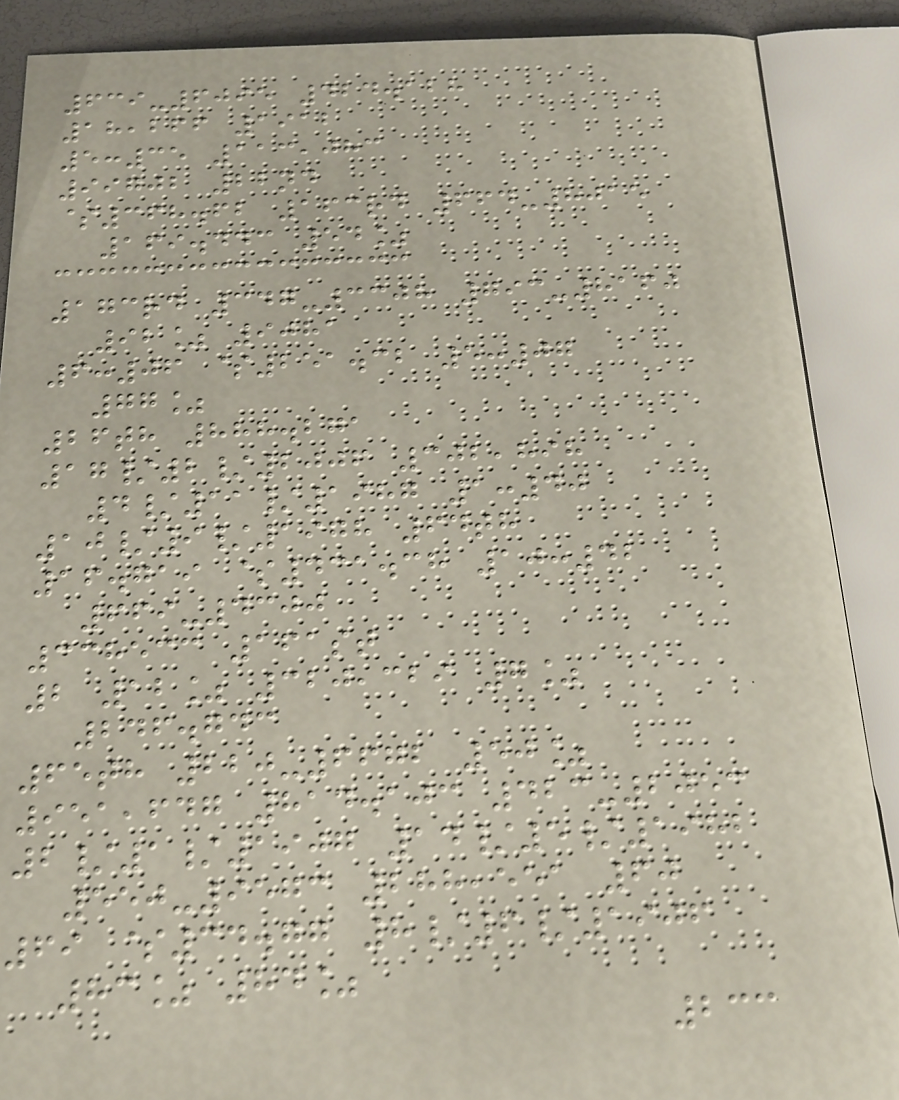639-6095 424.128
18,266 1912
5:35 113,083
99702 22nd
$368.62 163rd 664-8015
169.443 54%
173rd 347-3308 793-8160
92% 9081
6:06 $251.32 5:07
77%
26th 888.271
17/2/2006 302,898
4/11/1987 1:40
10/9/1978 64th
16.719 $431.38 10:42
669-4300
338533 161st
2 12% 320,329 7%
246.743
65th 220-6672 50%
951,647 814.103 423-2053
2/1/1907 14/5/1982
550-9573 288,551 60
69 $34.77 8/6/1906
83% 84%
233
